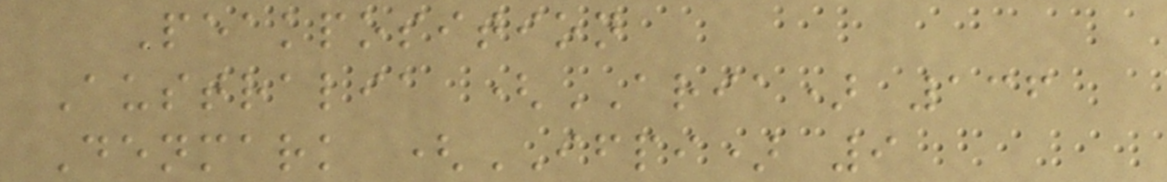Peakposition
Australia (ARIA) 136
Denmark (IFPI) 9
